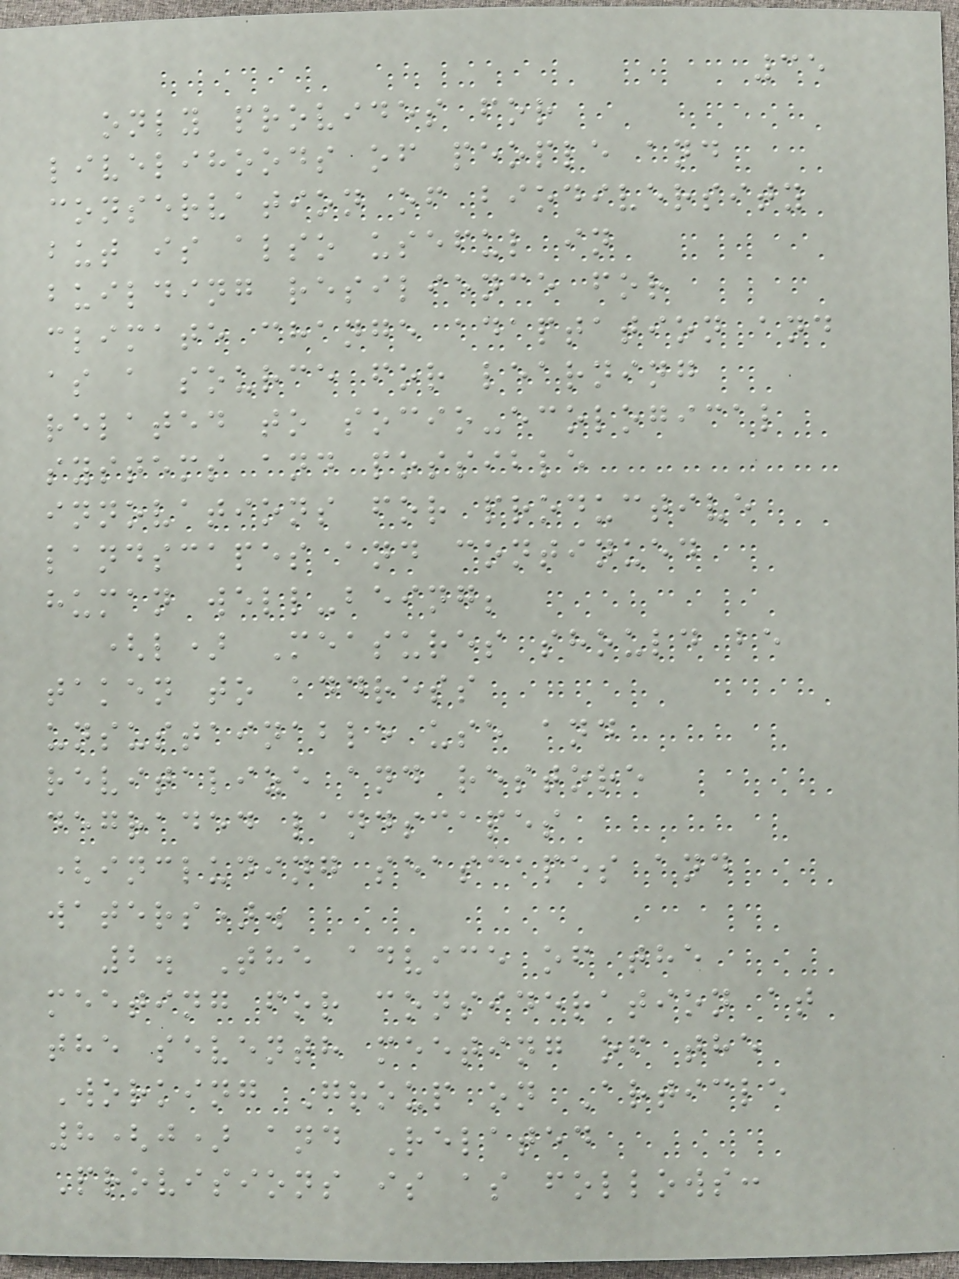35
only provides for
livelihoods of people and
conservation of biodiversity
but is also useful in
building resilience for
climate change adaptation and
as a source for learning
related to socio-ecological
systems and possible
innovations for productive
landscapes and continued
human well-being;
(l) Measures should be
taken to address
unsustainable use and
revitalize and restore
degraded landscapes
(including seascapes and
waters).
2. The advice of the
meeting for consideration at
the seventh meeting of the
Working Group on Article
8(j) and Related
Provisions is as follows:
